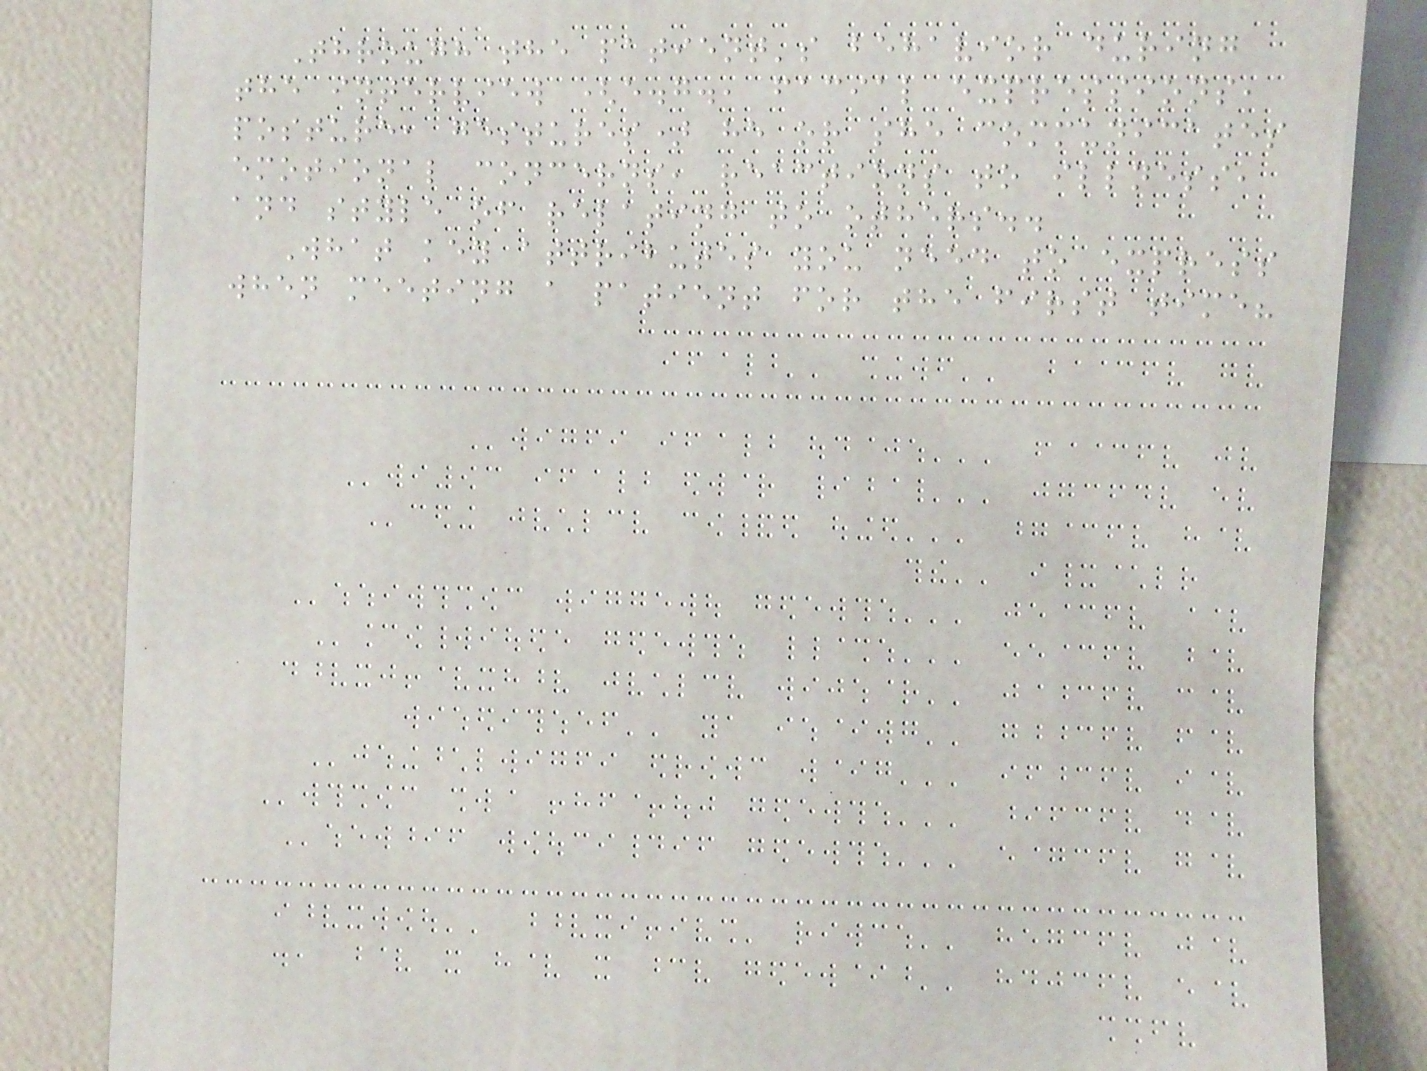Through the patient's behavior during
the interview (e.g., facial expressions,
posture, gestures) he or she communicates
emotional concerns, reactions to illness,
and style of relating to others..
What key attributes you need to express
when meeting a patient for the first time?
